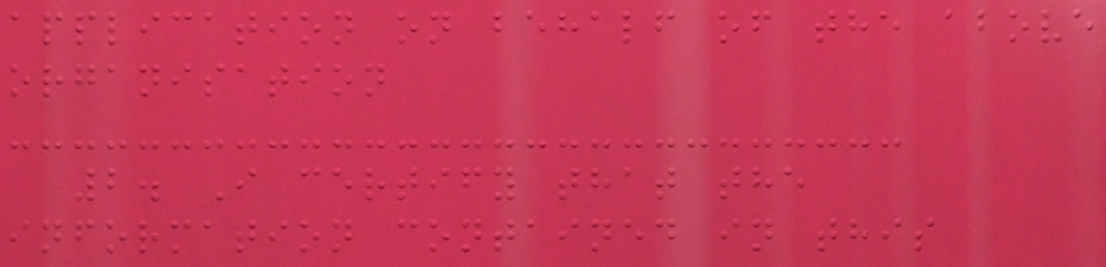application on behalf of the above
organisation
2. I certify that the
information contained in this
